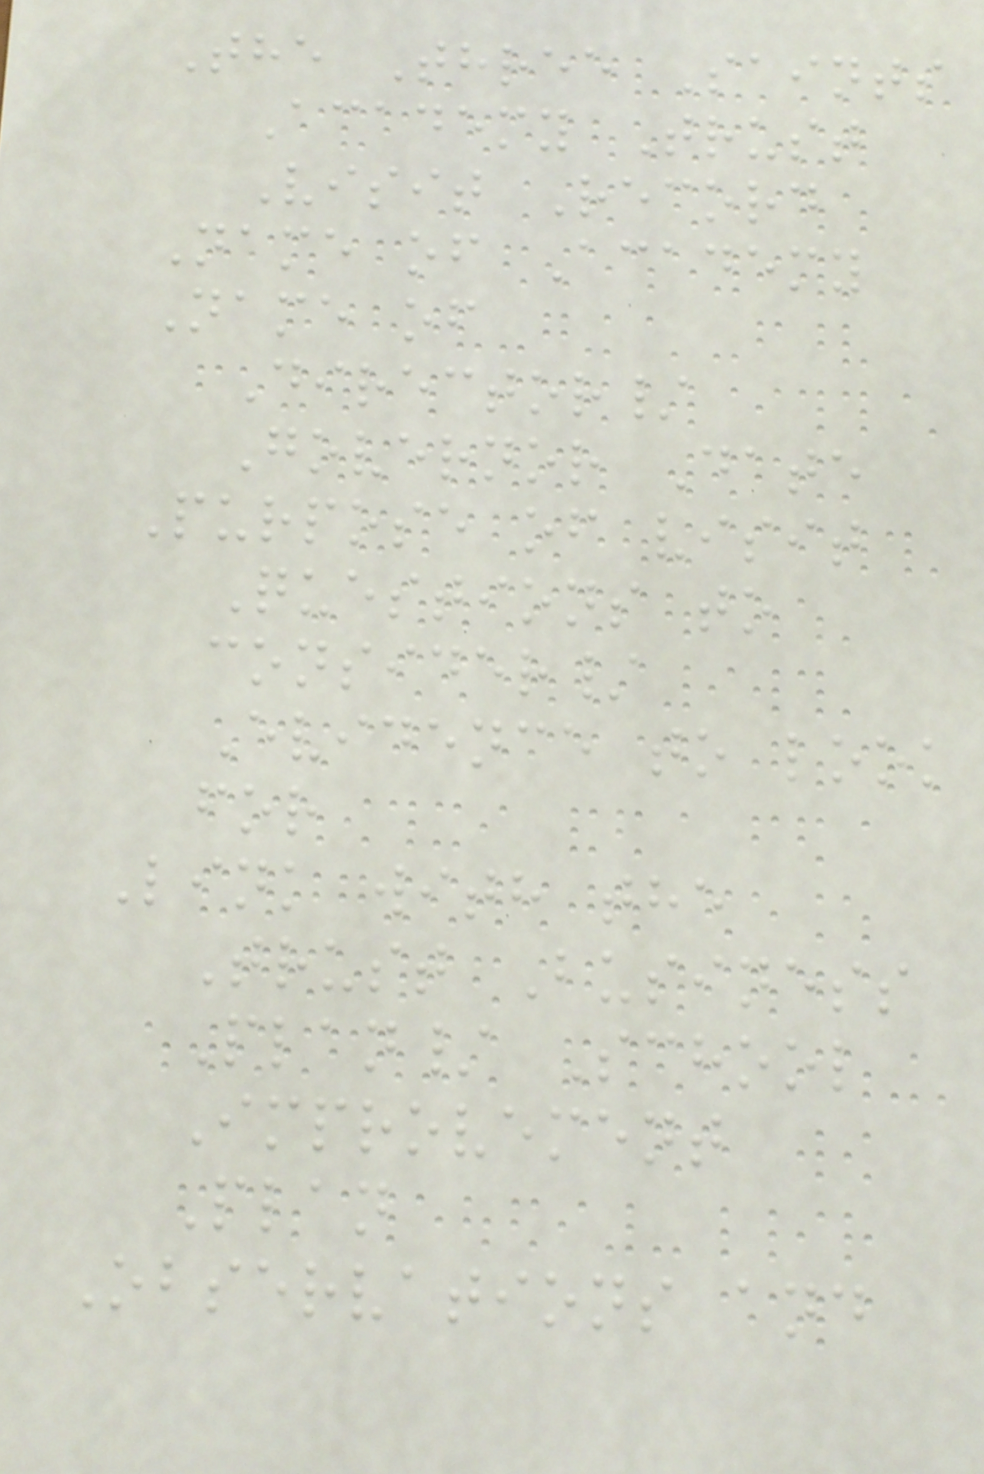The Three Saints
Academy Trust
Visit Record
Name of Academy
Name of
Director/
Governor Date
Purpose of visit
Questions to
consider/
Evidence to look
for
Link with the
Trust Business
Plan/ School
Improvement
Plan
Observations and
